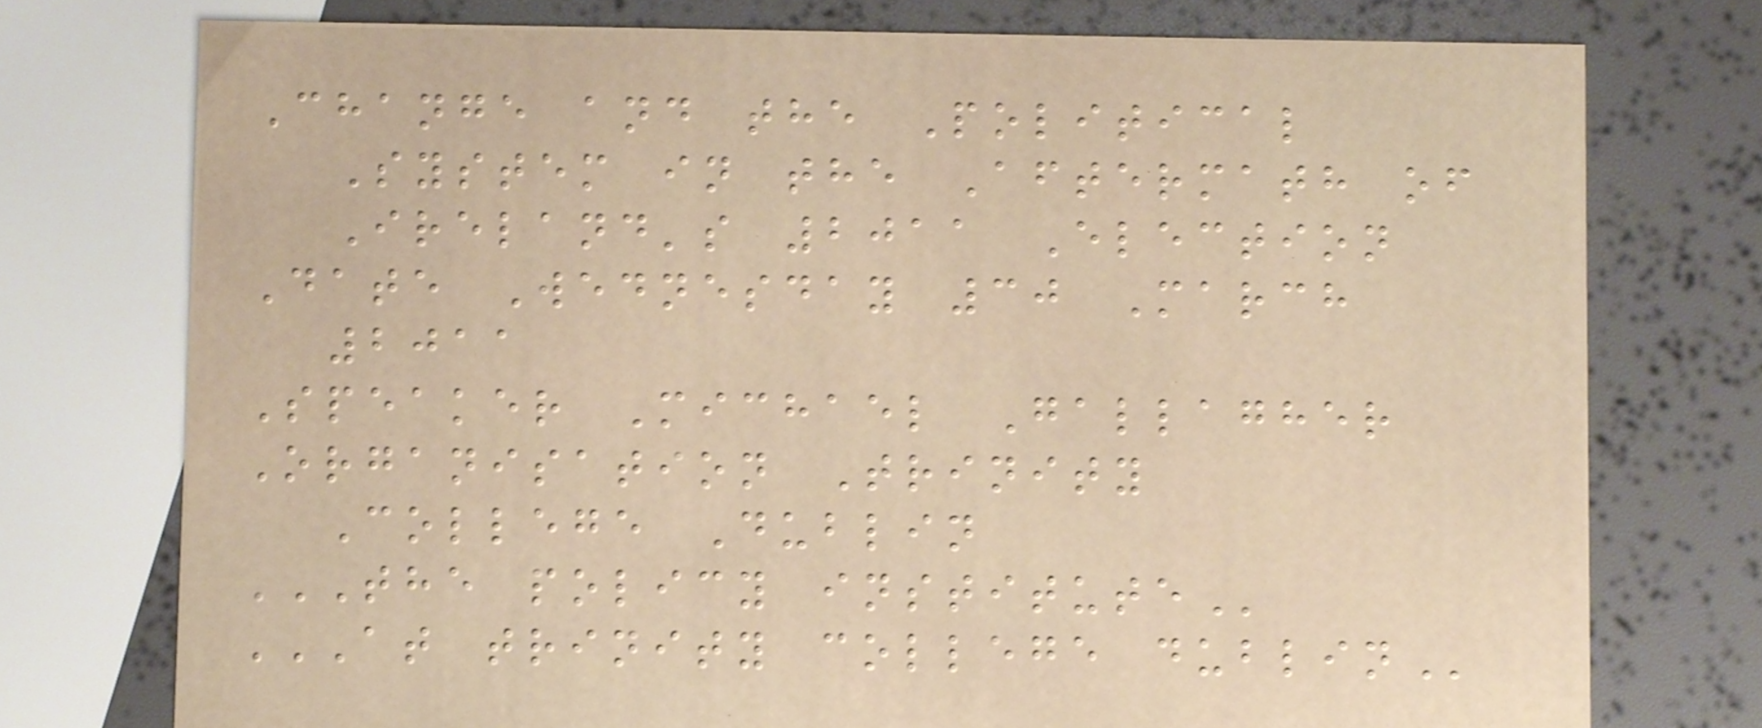Change and the Political
System in the Aftermath of
Ireland's 2011 Election
Date Wednesday 30 March
2011
Speaker Michael Gallagher
Organisation Trinity
College Dublin
THE POLICY INSTITUTE
AT TRINITY COLLEGE DUBLIN
